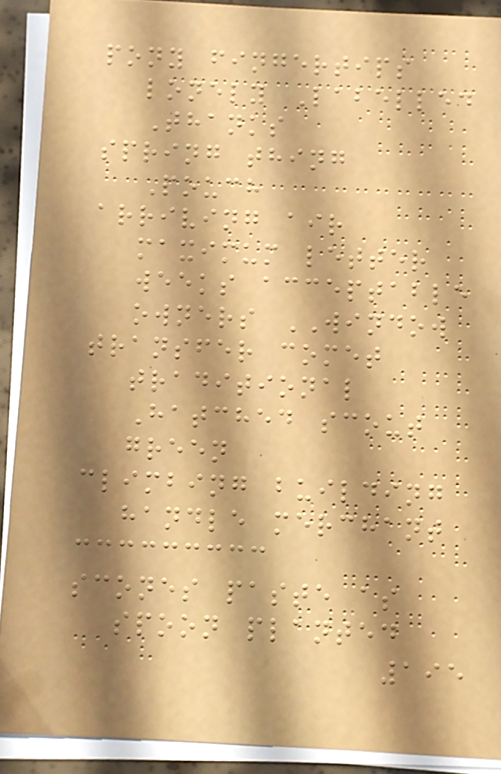pony fingertips
lonely Labelled
Thanks
spring thing
Pouch
arriving air
maximum letter
weeks acceptable
owners WINDOW
transfer comet
traditional
Hatched scout
green
climbing building
handle merchant
scones paste as
spoon planted
195
